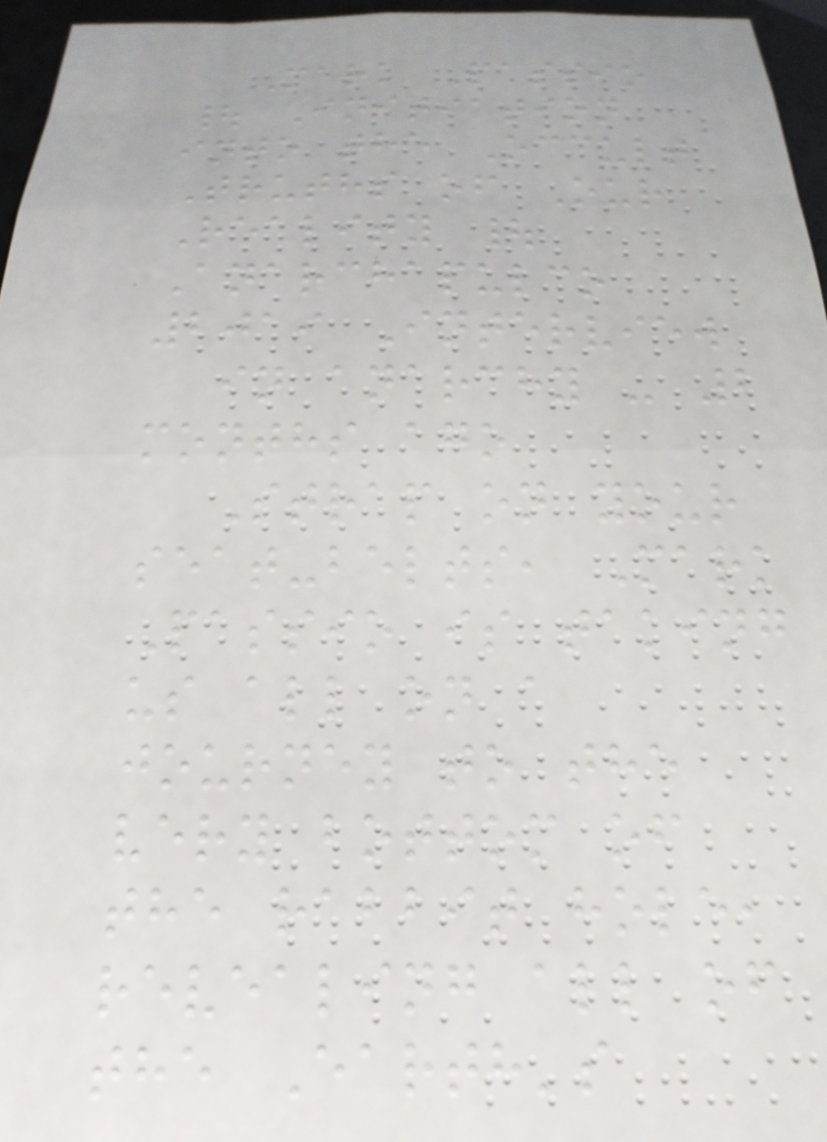Mark Passio
| Initiation
into the Occult
Truths of Our
Reality |
Anarchapulco
2019 Interview
in anarchy - 2
months ago
Strap on your
seat-belts, Mark
Passio is taking
us all on a
journey to the
very bottom of
the rabbit hole,
revealing all of
the Earth's
